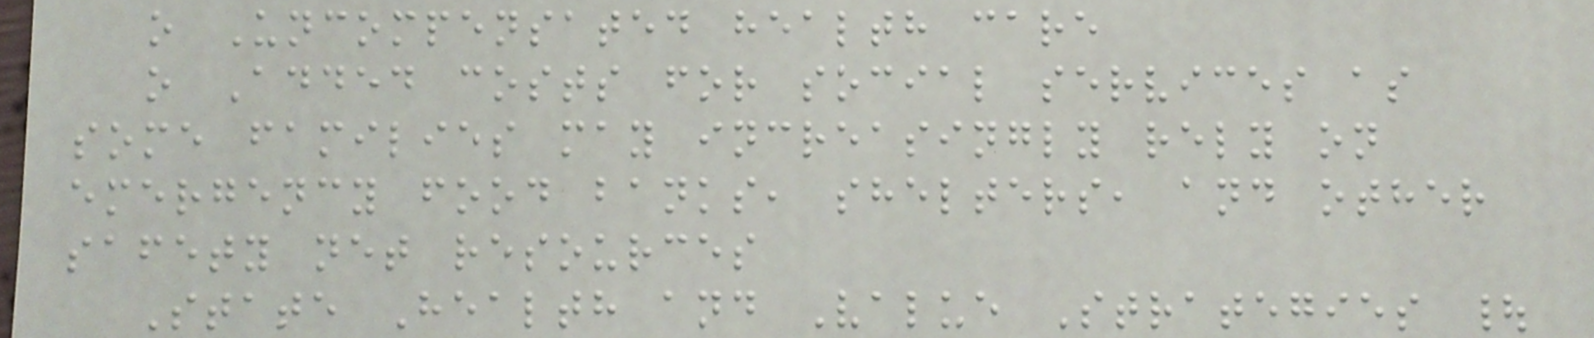o Uncompensated health care
o Added costs for social services as
some families may increasingly rely on
emergency food banks, shelters, and other
safety net resources
State Health and Value Strategies |
